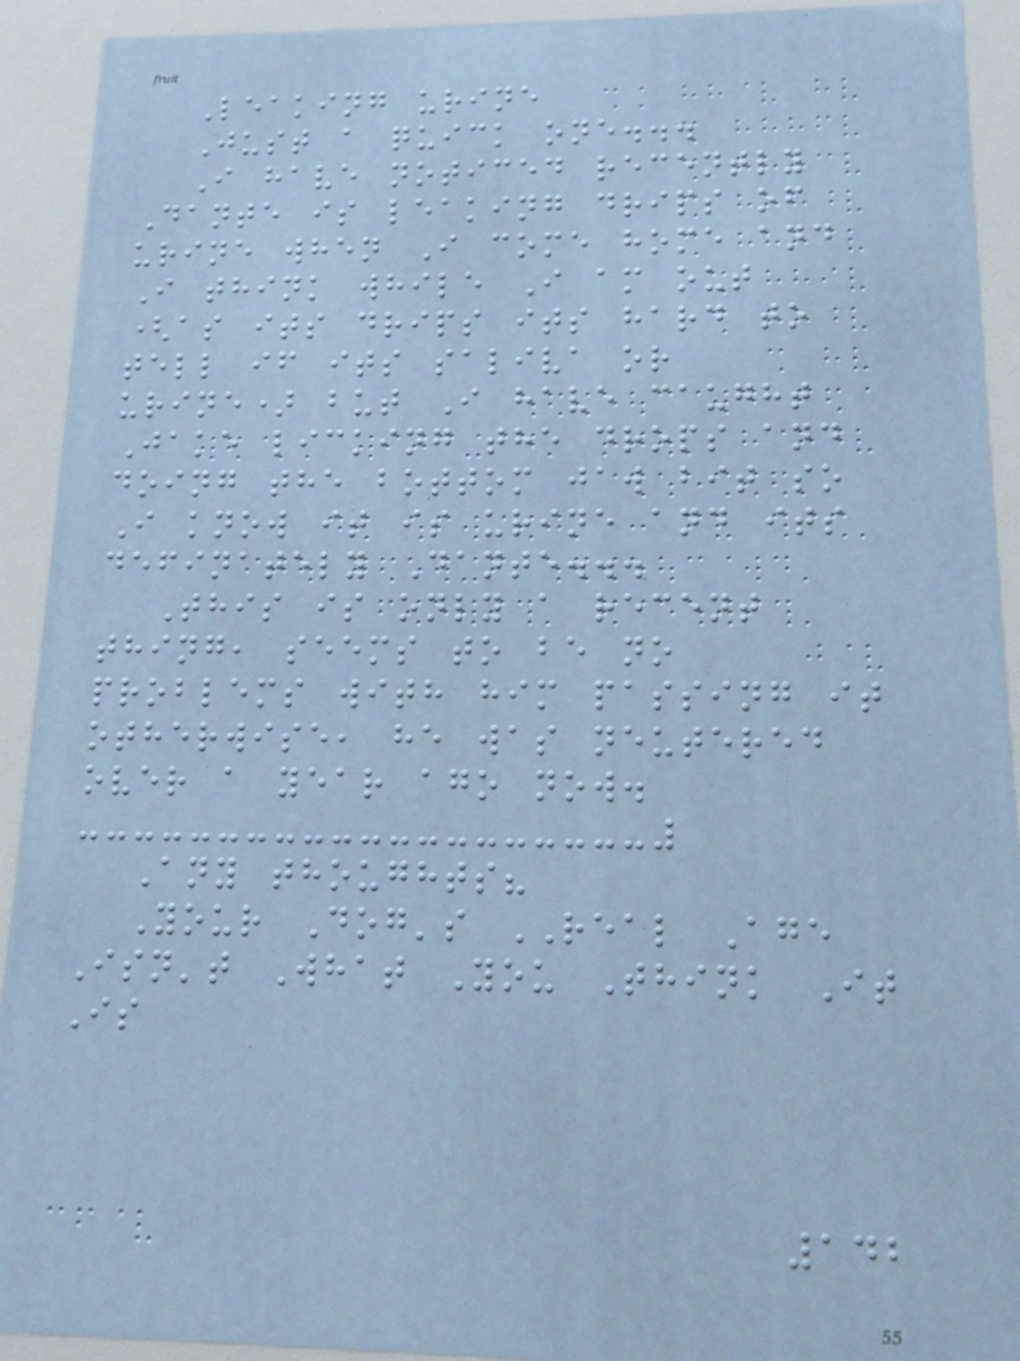Leaking urine
Just a quick one...
I have noticed recently
Dante is leaking drips of
urine when I come home and
I think while I am out
(as its drips its hard to
tell if its saliva or
urine) but I have caught
Jake licking the drops and
doing the bottom jaw bit so
I know it is urine and its
definately Dante...
This is only a recent
thing, seems to be no
problems with him passing it
otherwise, he was neutered
over a year ago now.
Any thoughts?
Your Dog's REAL Age
Isn't What You Think It
Is
142
